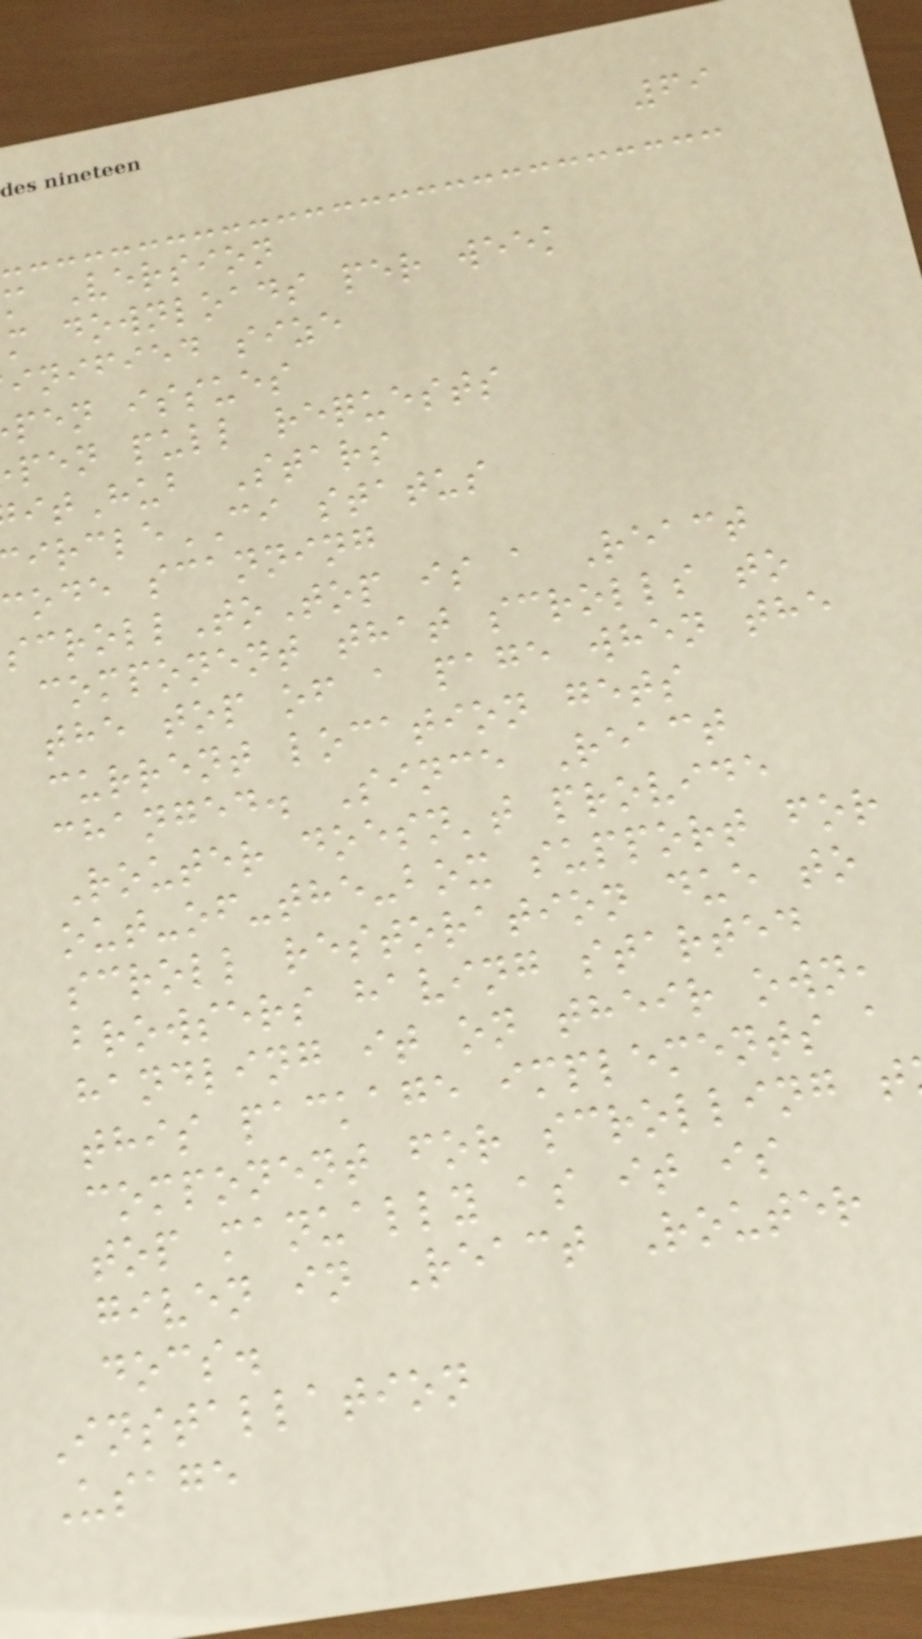69
m Version
m downloads per week
inified size
pen issues
pen pull requests
itHub Stars
ircleCI status
code scanning
crollToTop is a React
component that scrolls to
the top of a page when the
current location gets
changed. Since React
Router doesn't provide
out-of-the-box support for
scroll restoration due to
browsers having started
handling it on their own,
this package implements a
component for scrolling t
top manually as it is
given in React Router
docs.
Installation
Usage
